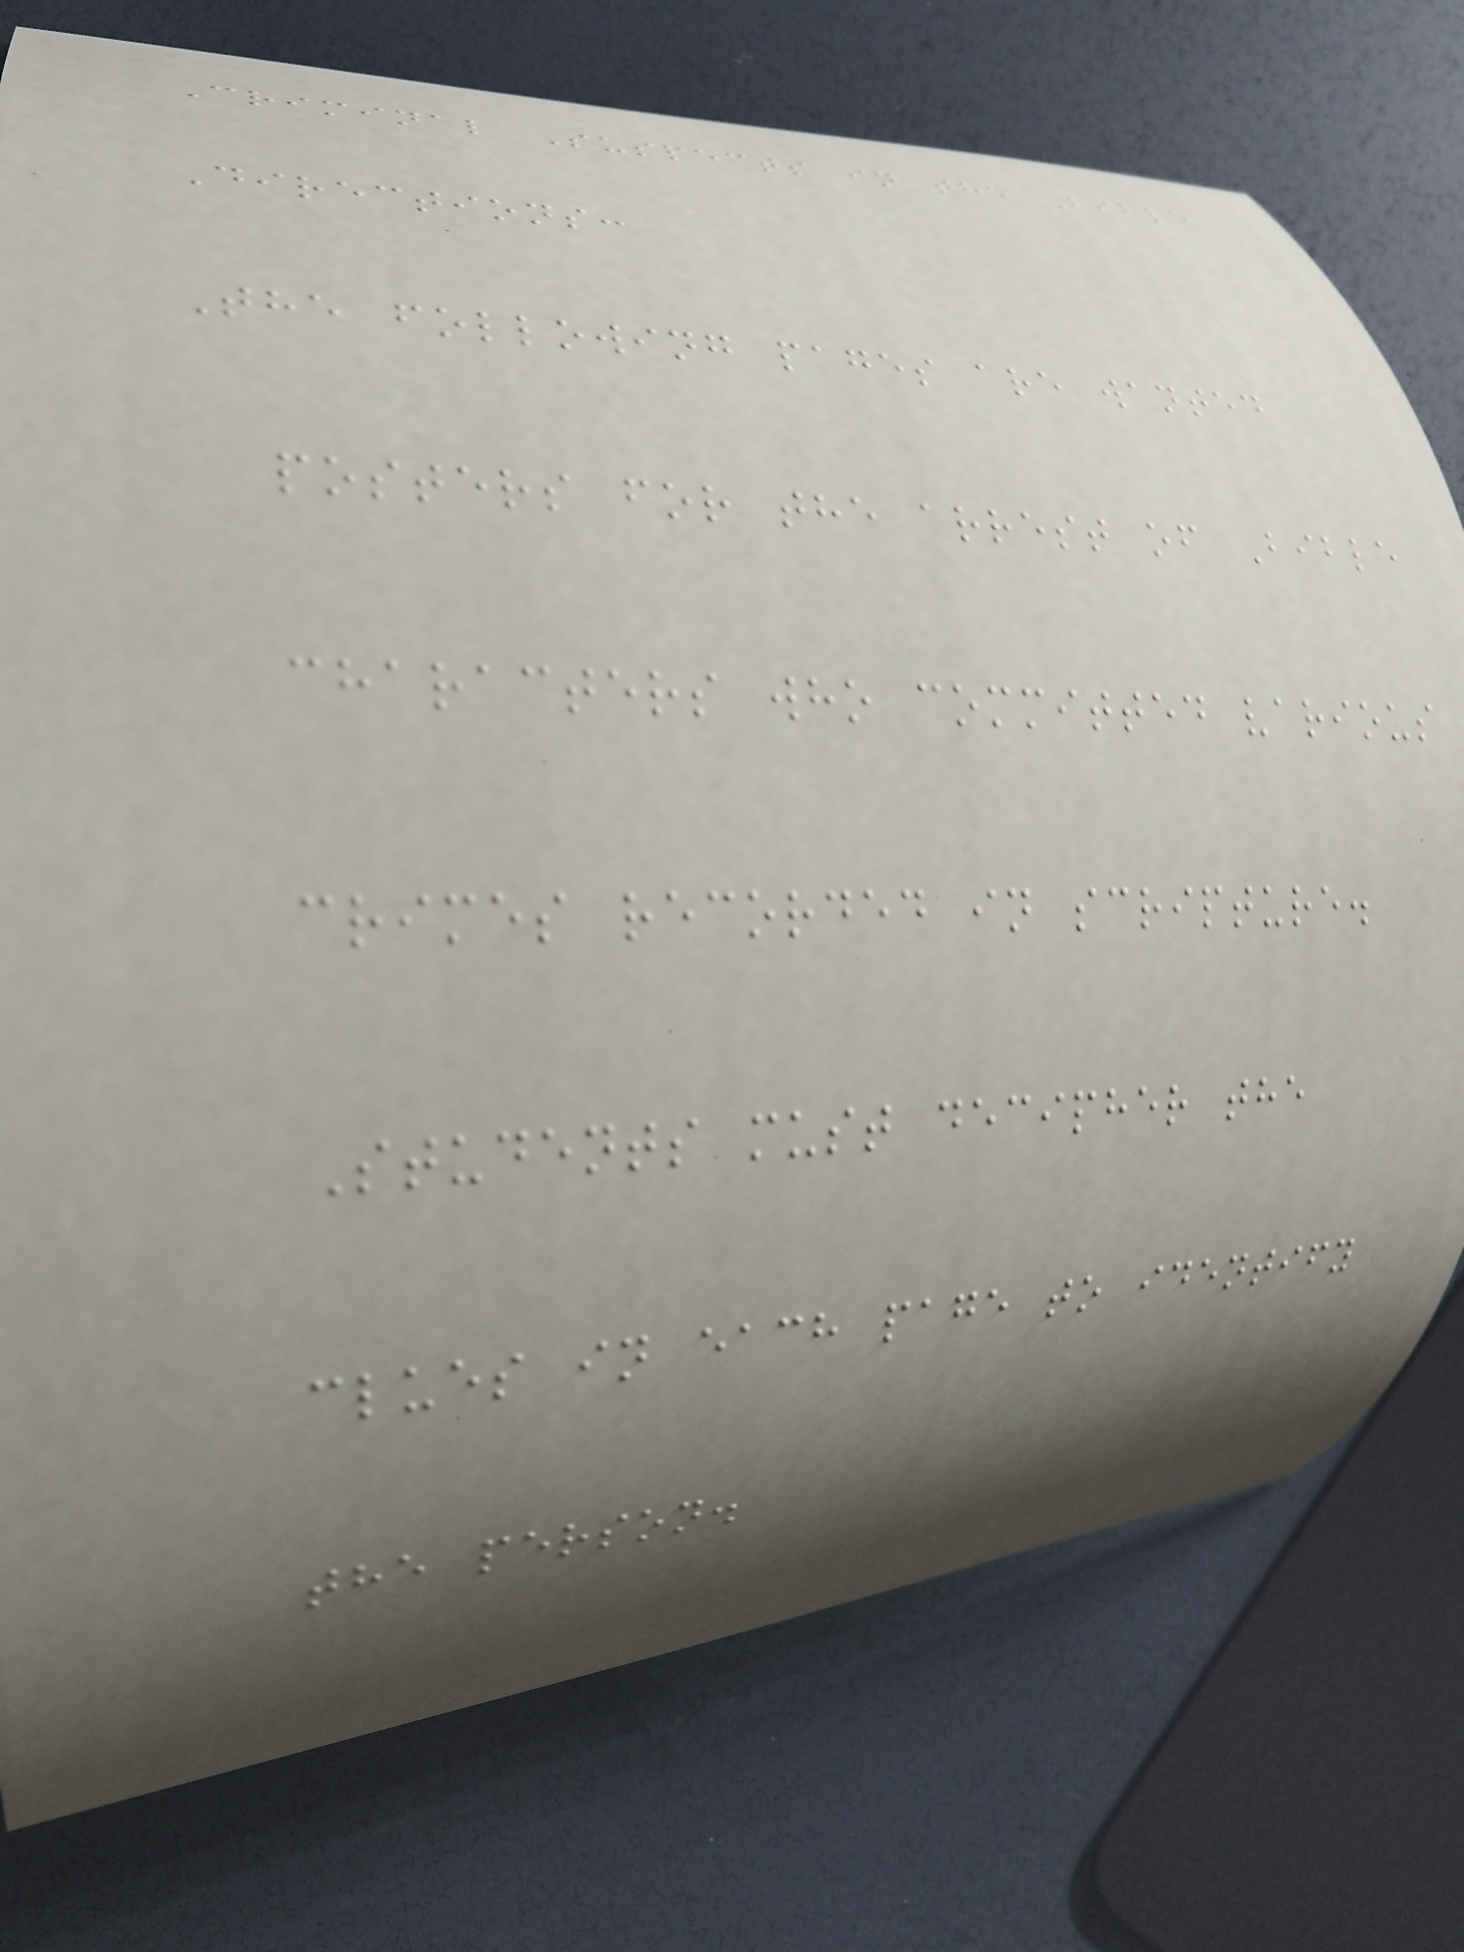Criminal Suspects in the Bible
Directions:
The following pages are wanted
posters for the arrest of Bible
characters who committed various
crimes recorded in scripture.
Students must decipher the
clues in each page to identify
the person.
